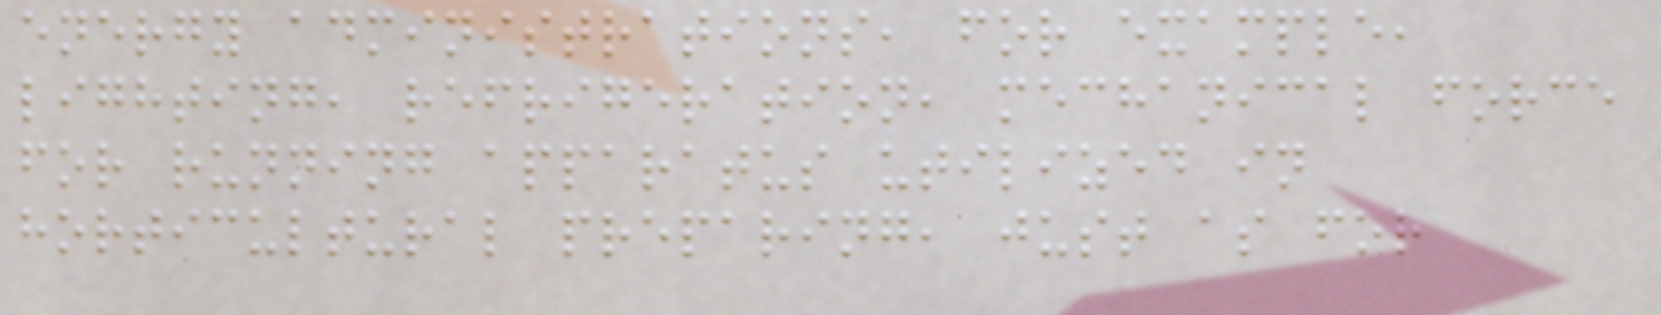energy administrations, for example,
lighting, refrigeration, mechanical force
for running apparatus utilized in
horticultural preparing, just as for
